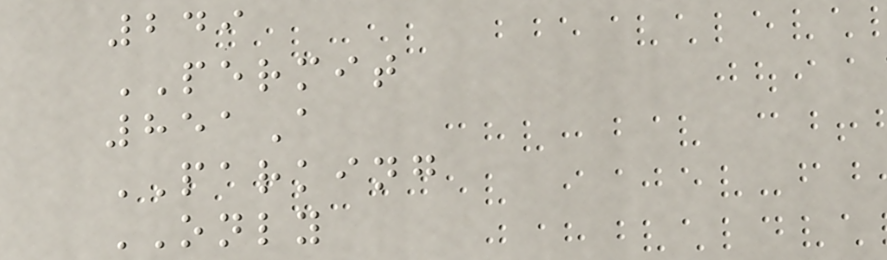249
PERMIT
851A
PARKING
ONLY
